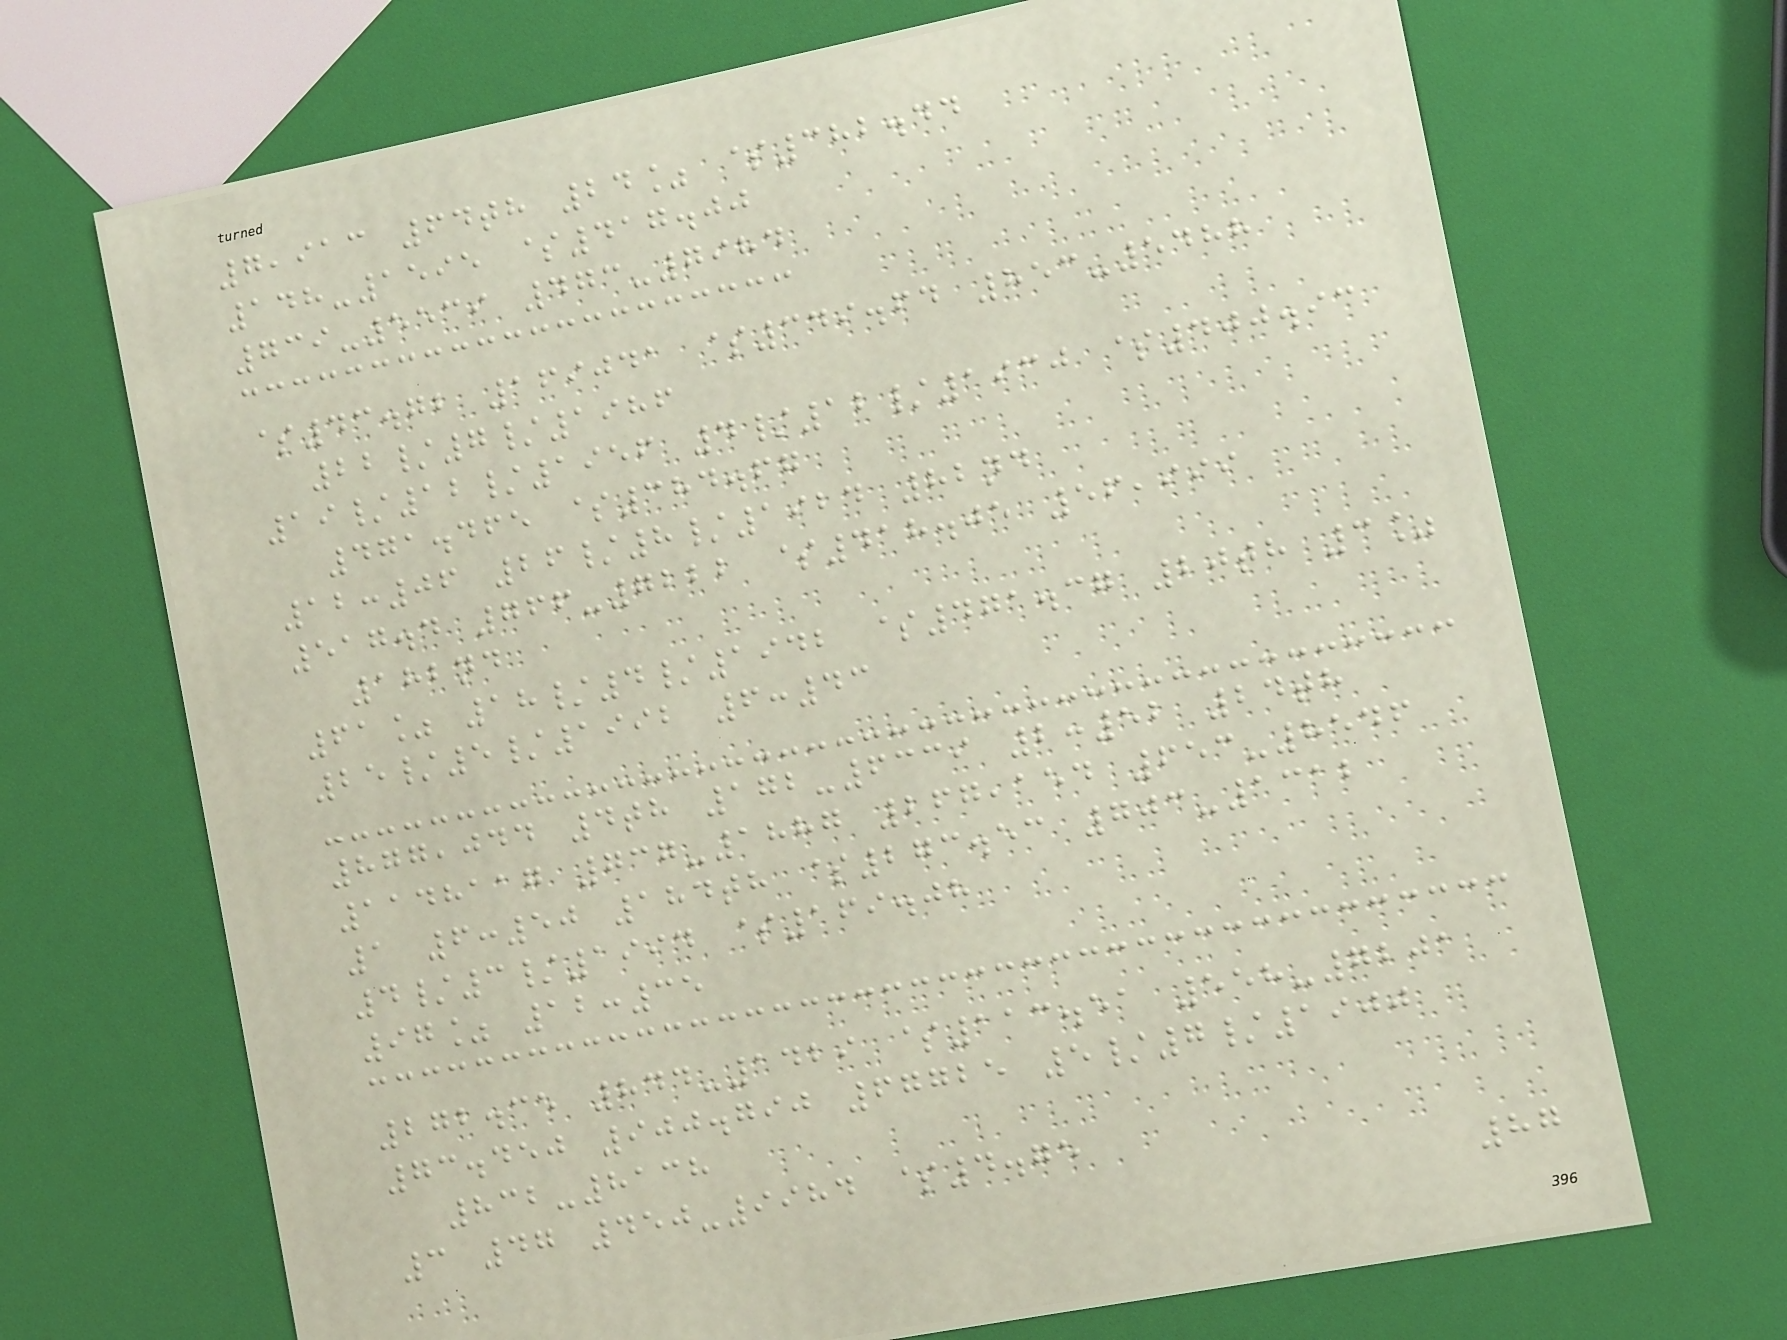7,913 64th 24% $382.44
148-1595 $417.00
739-5539 473-7984
$43.72 169041 $349.64 853-5488
22/7/1986
19/12/1956 4/12/1930 $400.93
471.465 $384.67
12:06 26/8/1924 82nd
517.4 766-7222 $418.05 56,999
182nd
61% 18/4/1942 $471.37 20th 3%
25/5/1992 6:43
877,044 4th 172-6339 2:52 24th
1148117 737-1887 267,154 653-8546
1 6:50 184th $273.53 703-1312
4/3/1994 $169.08
97% 12:35
272.35 844-1429 $113.51 558-7201
73.450 900.790 67725 5/7/1900
832-8138
3 47 450-9984 $4.75
87
